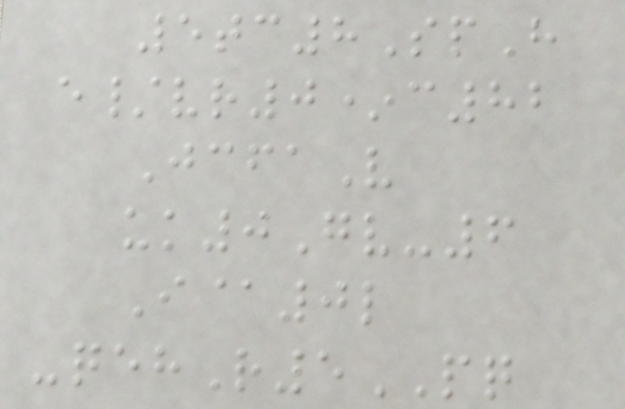5tc8SpH
e/vr0*c82
JcfaV
uk0Gv-6
I@0l
-qehR5PQ
